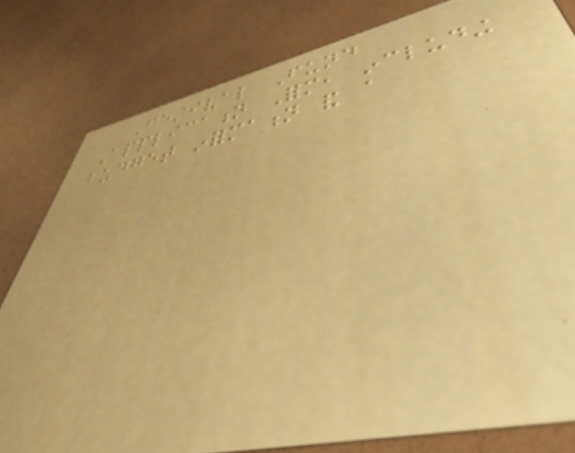Festival Fund
Application Form, including
budget information and a
